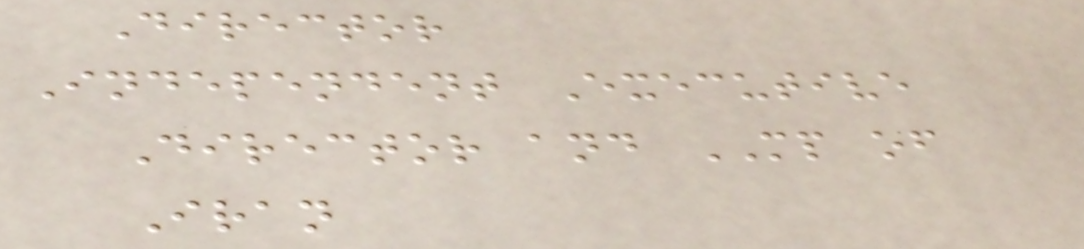Director
Independent Executive
Director and MP of
Iran
